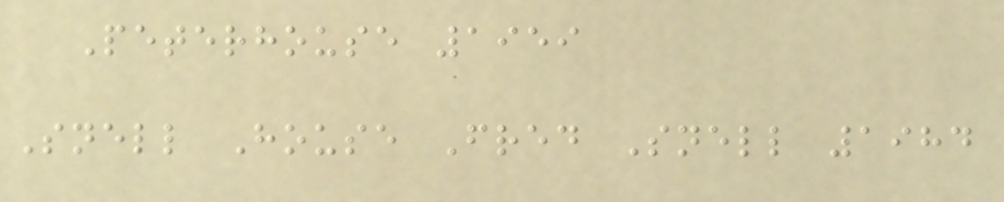Peterhouse 1959
Snell House Fred Snell 1984
